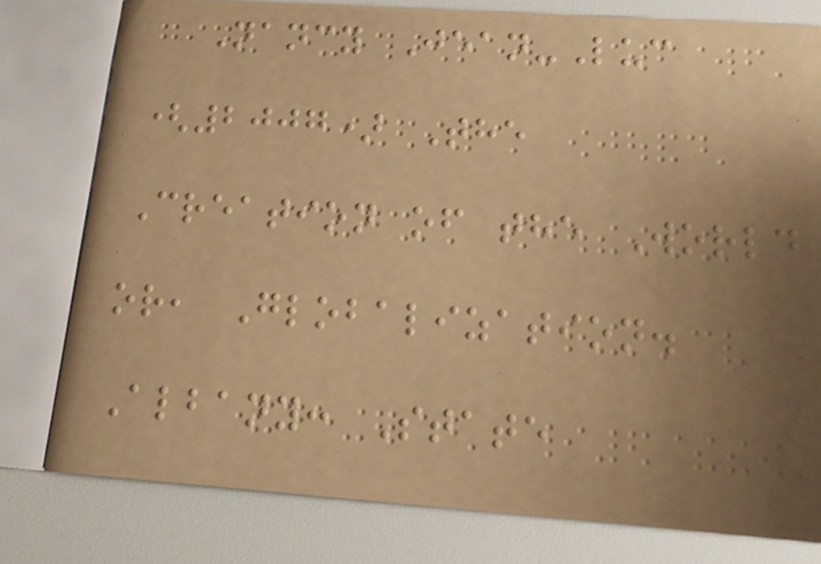Nancy Jean-Luc
(2007) The
Creation of the World
or, Globalization.
Albany: State
